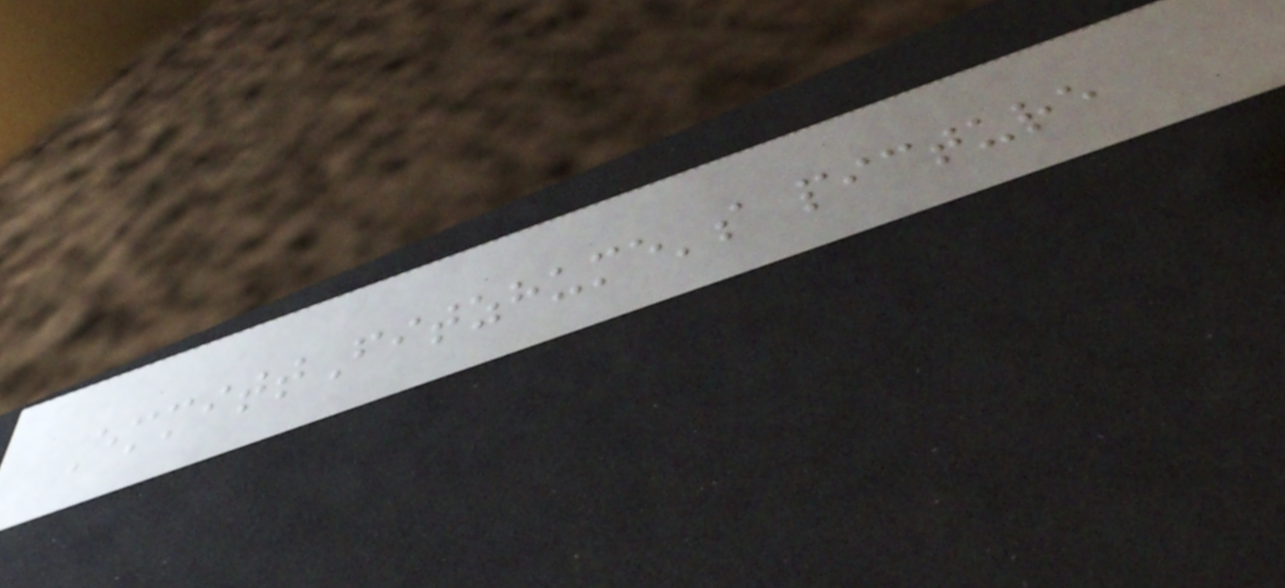EmmittFitzhume's picture
